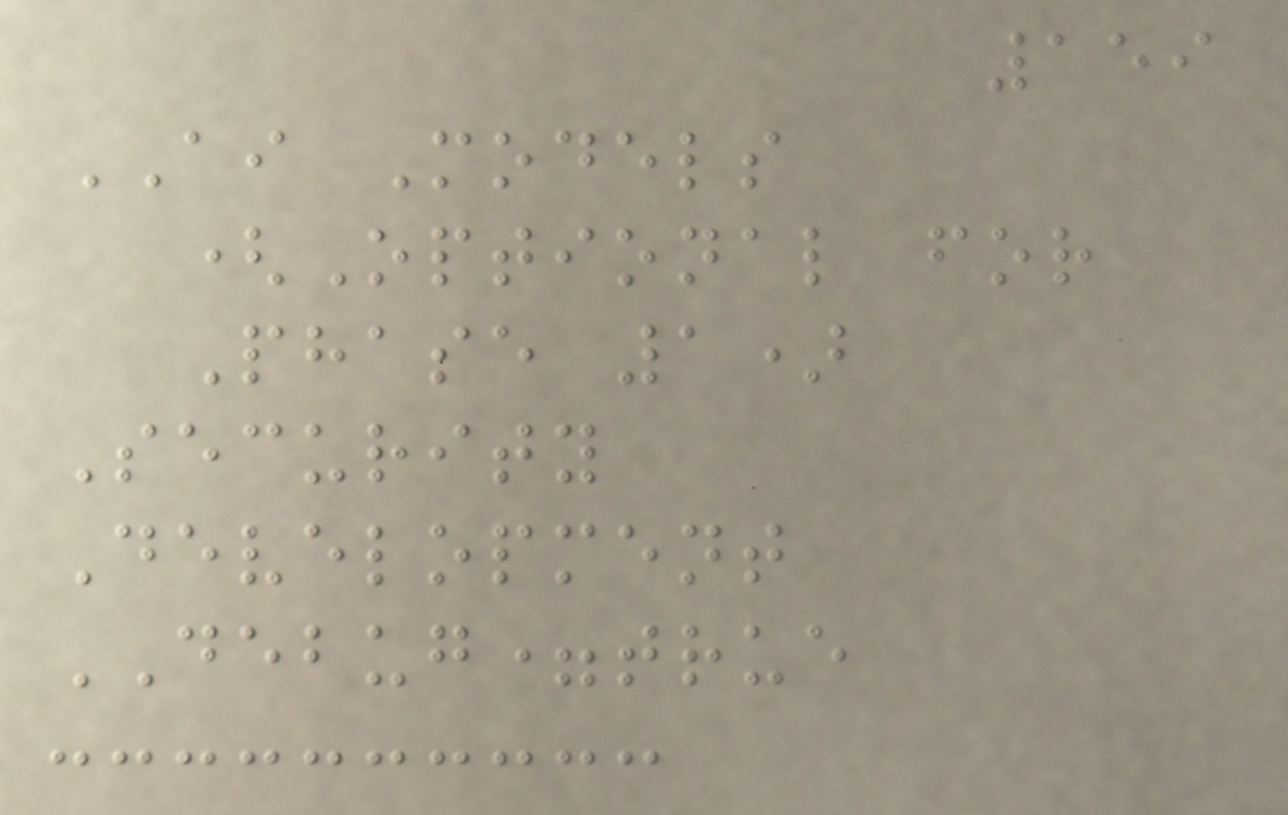159
AI Models
(Optional for
Phase 1)
Security
Development
DEBUG=true
